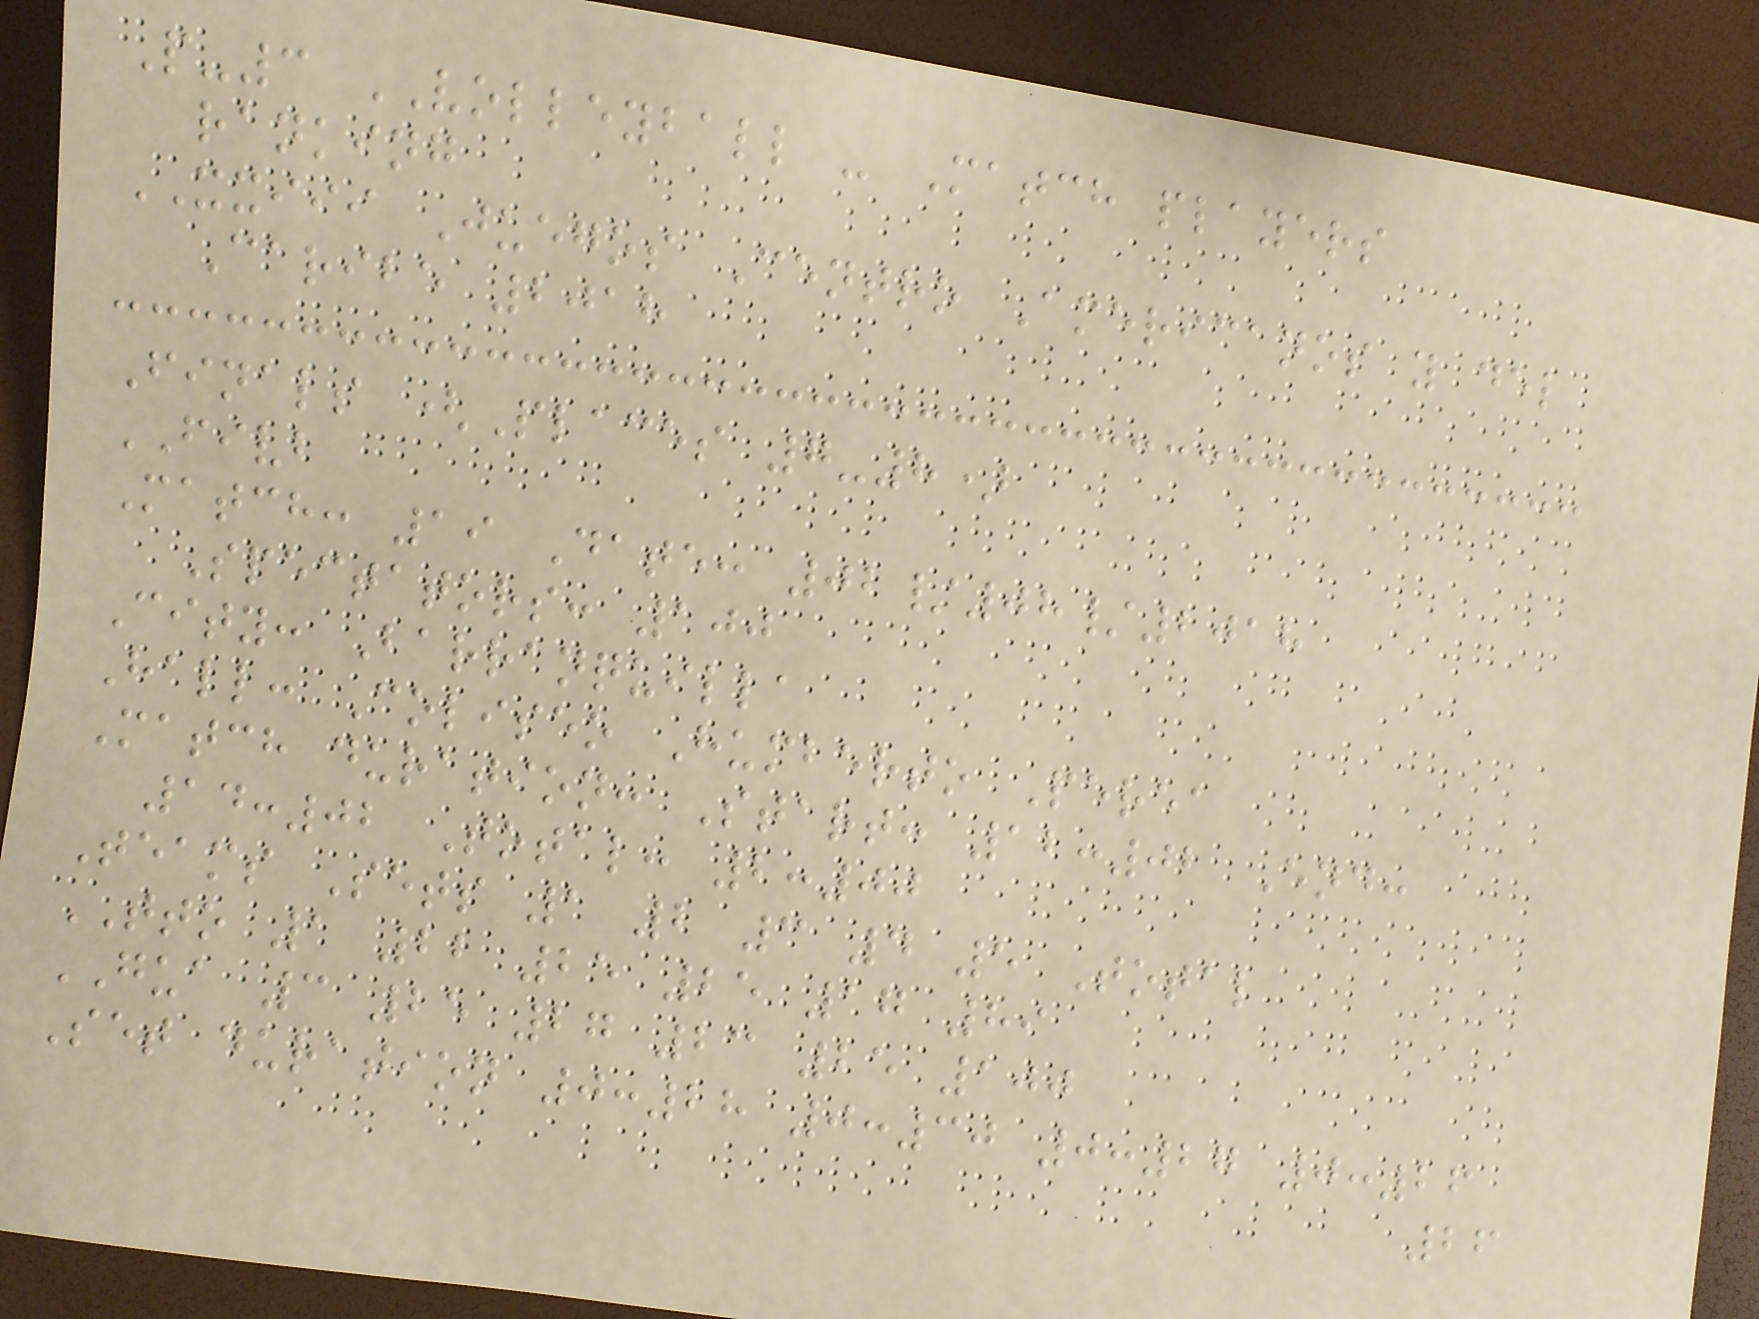P-3 VOLLEYBALL - Match players
ranking
XXIII Juegos Centro Americanos y del
Caribe 2018
Finals (Places 7-8)
FIVB
Match: 19 Date: 02/08/2018
Spectators: 100
City: Barranquilla
Hall: Coliseo Humberto Perea
Match duration: Start: 12:02 End:
14:02 Total: 2:00
Teams Sets 1 2 3 4 5 Total
TTO 1 22 25 25 17 89
GUA 3 25 27 23 25 100
Set duration 0:28 0:30 0:27 0:26
26
